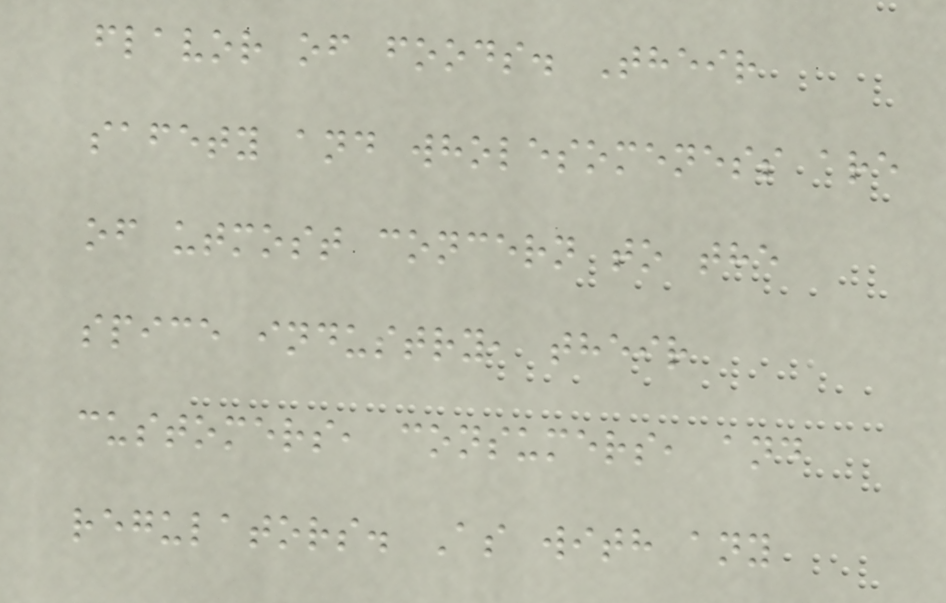flavor of foods. Their
safety and wholesomeness are
of utmost concern to the
spice industry, their
customers, consumers, and
regulators. As with any
